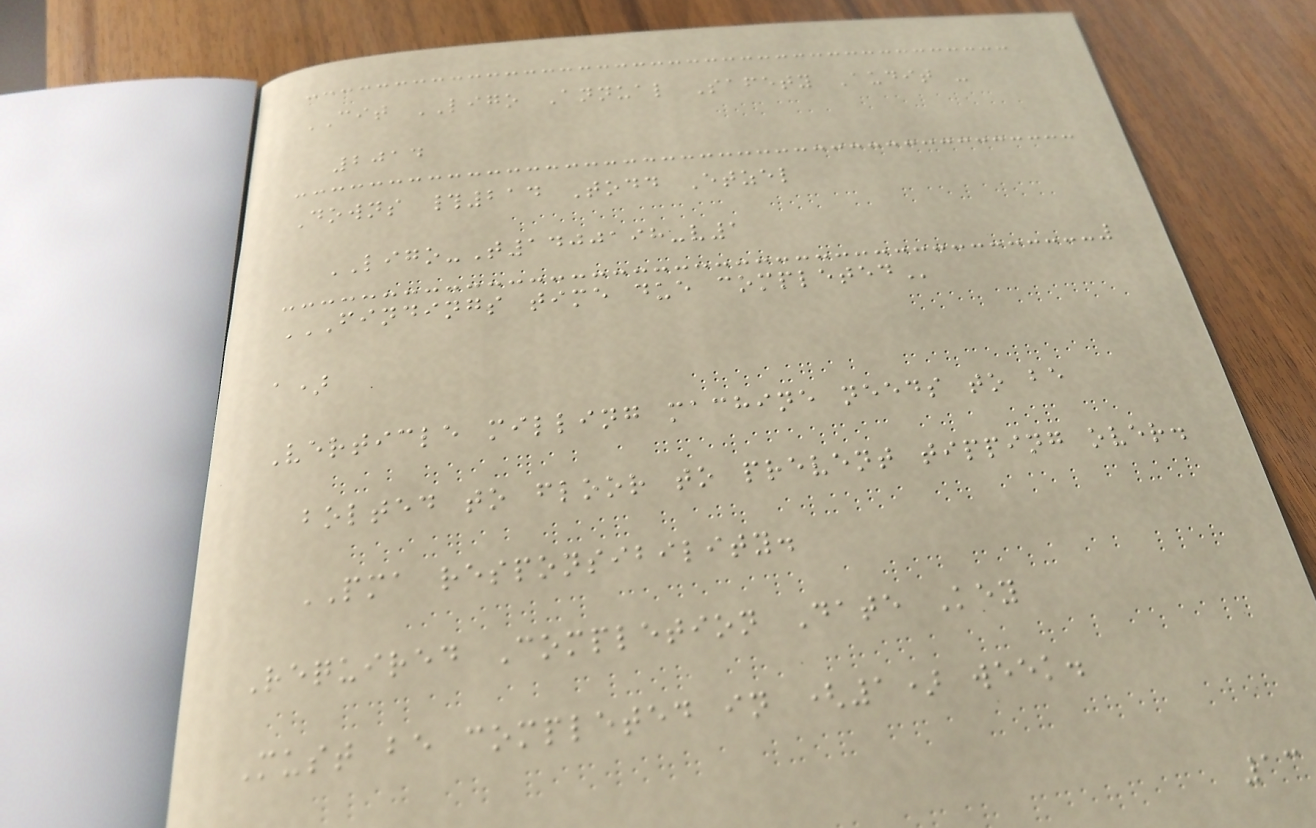CIT LIGO Annual Safety Audit -
2014
Downs #214 Todd Etzel
LIGO-T1400198-v1
FINDINGS TIME DUE COMPLETED
a)
Verticle milling machine needs to be
bolted to floor to prevent tipping over.
PMA responsibility.
Required Completion Date Key
Must be completed in (1) week.
13
